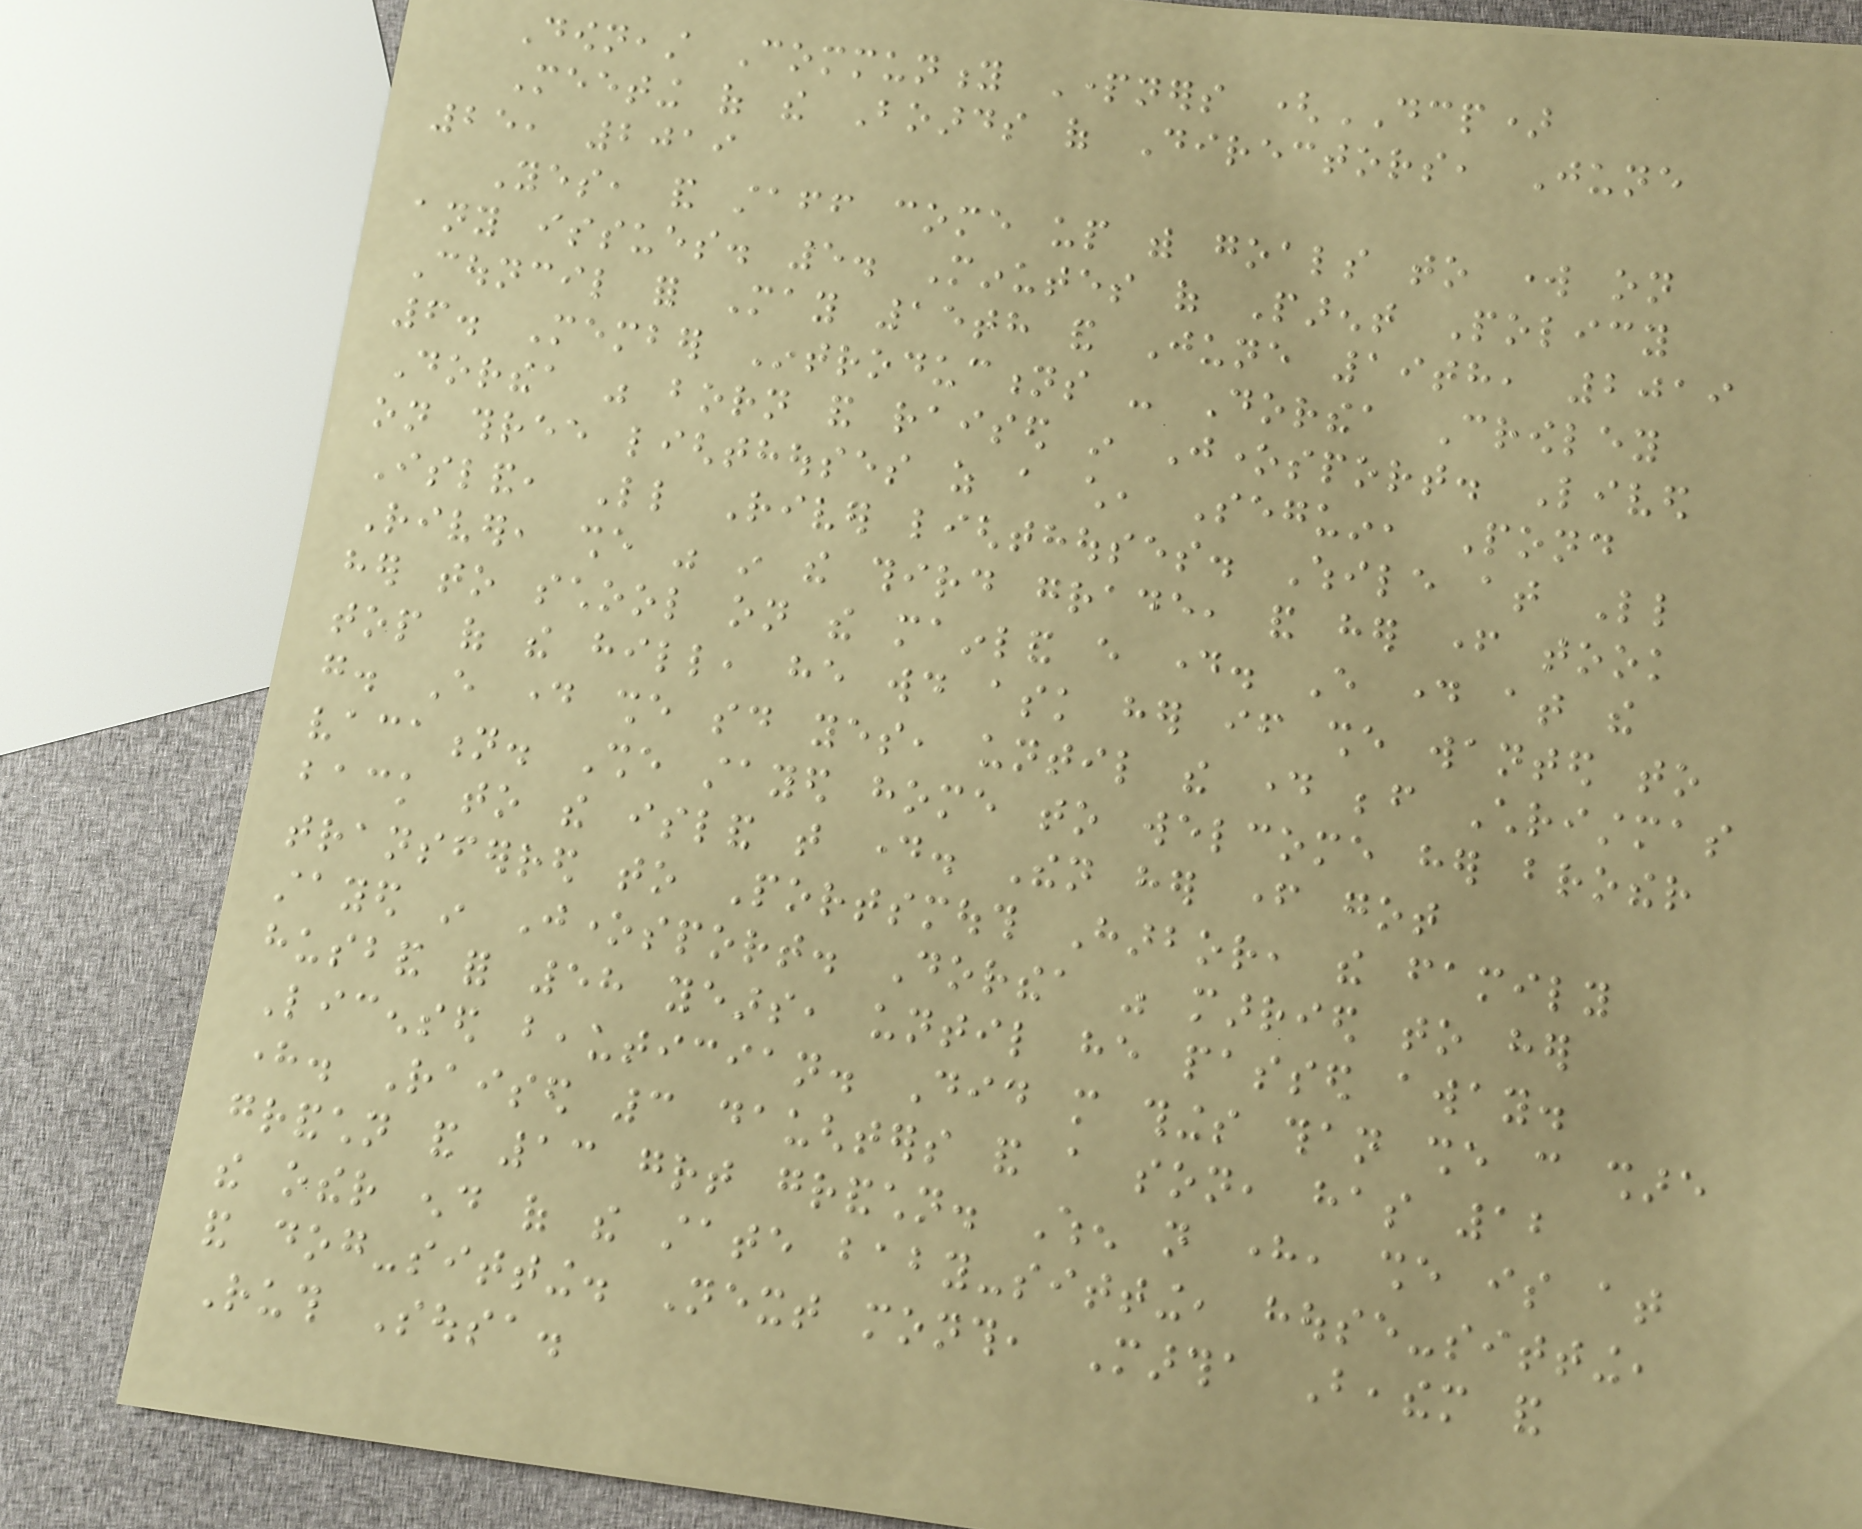Downeast Community Partners (DCP)
Meeting of the Boards of Directors, June
25, 2019
Yes, and staff come up with goals to work on
any issues. 5. Minutes of Parent Policy
Council for May 15th and June 19th, 2019
6. Member Introductions - Dorthea Crowley
Dorthea was born and raised in Jonesport. Lived
on three lighthouses as a child, Seguin, Pond
Island, Little River lighthouses. While at Little
River, she was in the third grade, and her father took
her to school on the mainland every day. Every day at the
top of the hill, he would ask her if she wanted to
go. Every day she said yes, until the day before Christmas
vacation. She stayed home to welcome her brother
back to the island that day. Then her father got
transferred to Portsmouth Harbor, the family
stayed in Jonesport. Dorthea was married to her
husband for 58 years, until he passed away.
Licensed beautician. Did more things than she can share
here. Raised 3 daughters and a son, has 12
grandchildren and 13 great grandchildren. When not here, she is at
the other end of the state baby-sitting, house-sitting,
and dog-sitting. Next month, Martha Beathem and
Ruth Sousa.
